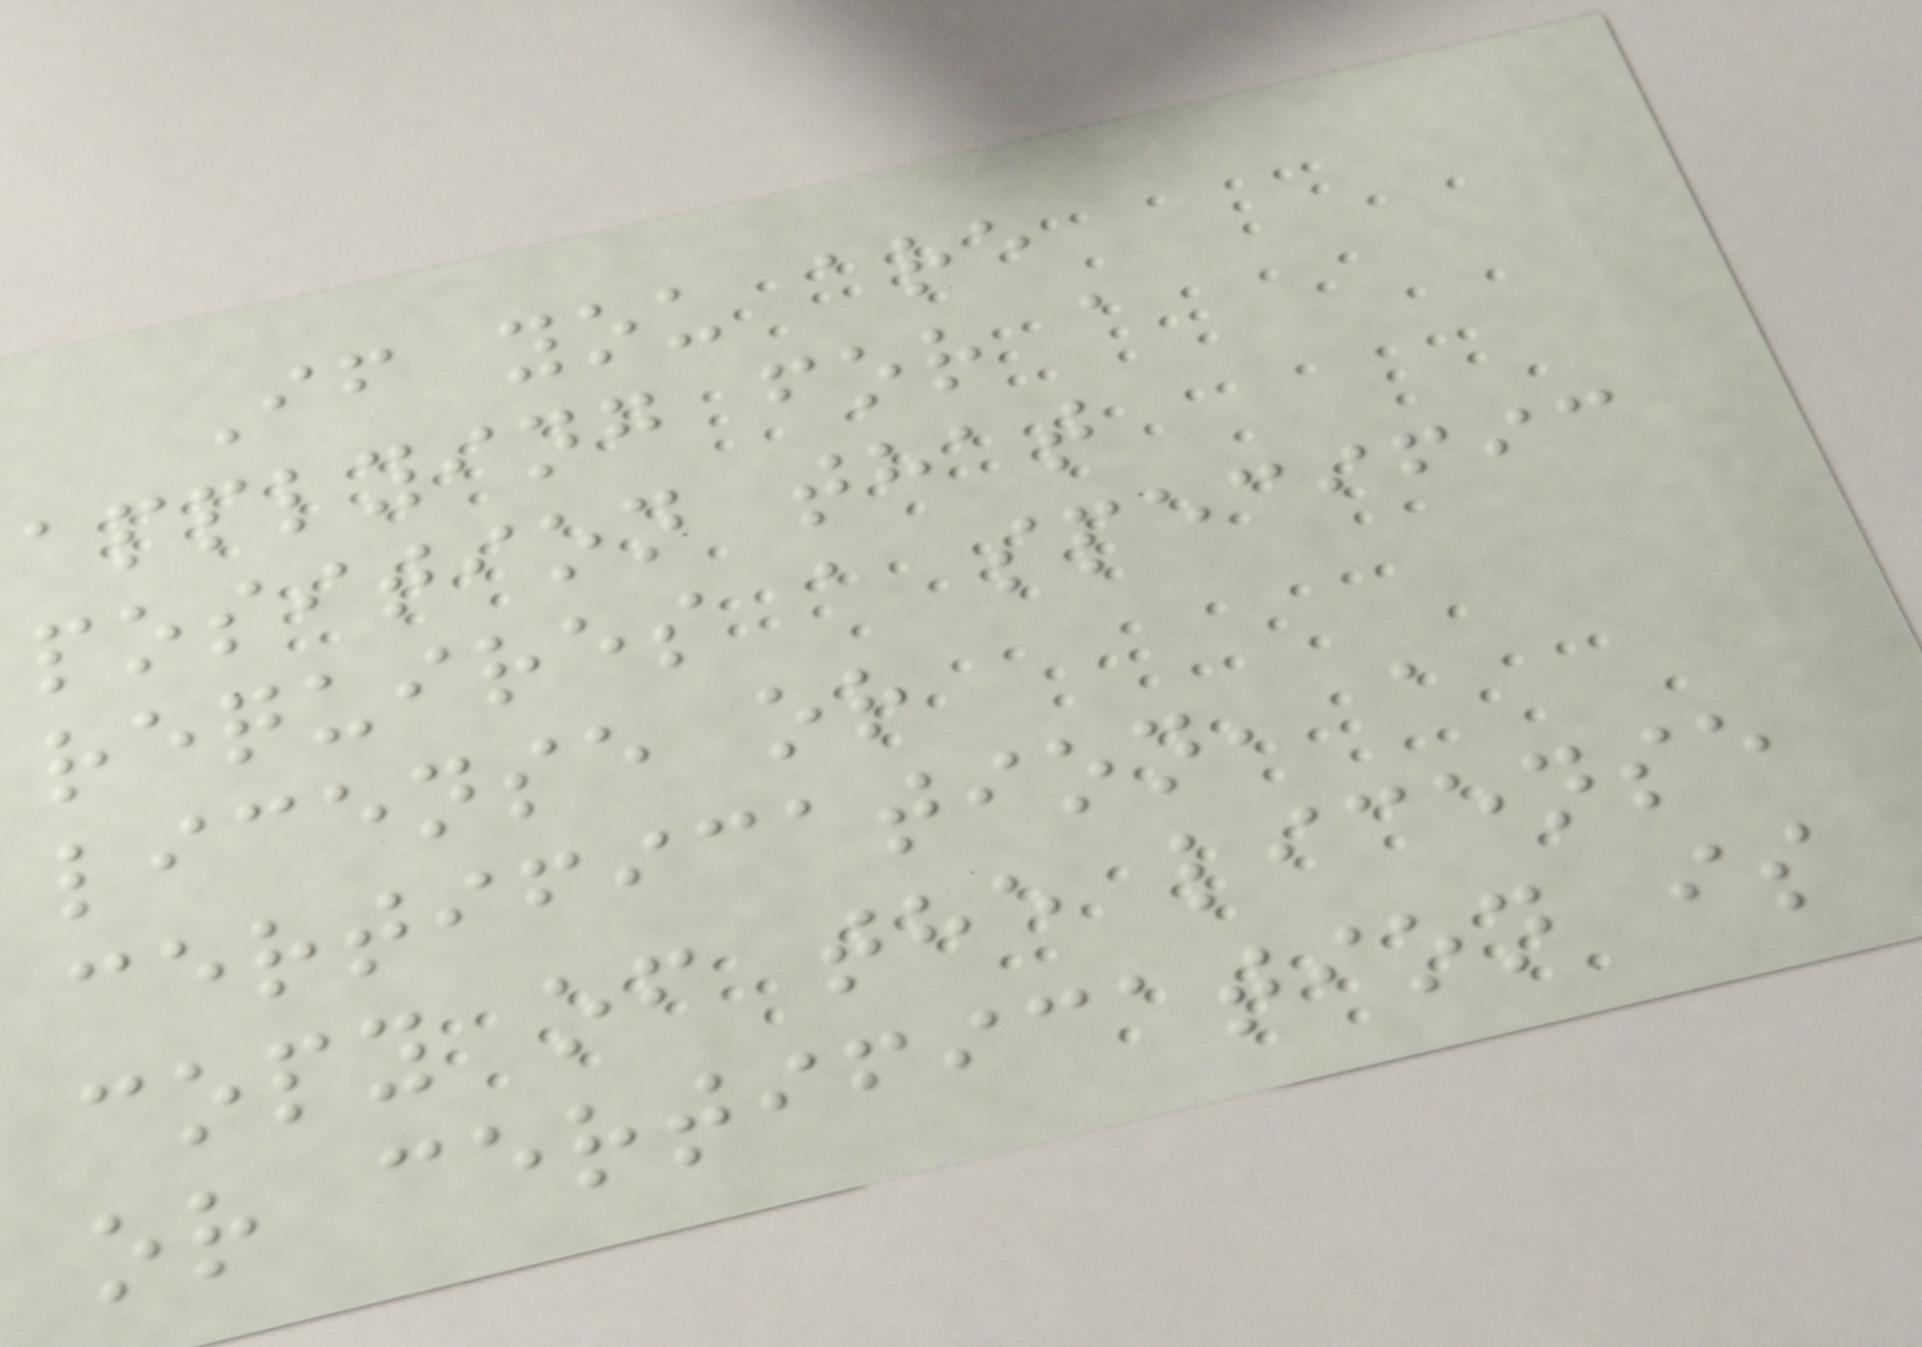If you are
applying for a
position that
requires a specific
license or
certification, a
copy of the license
or certification is
